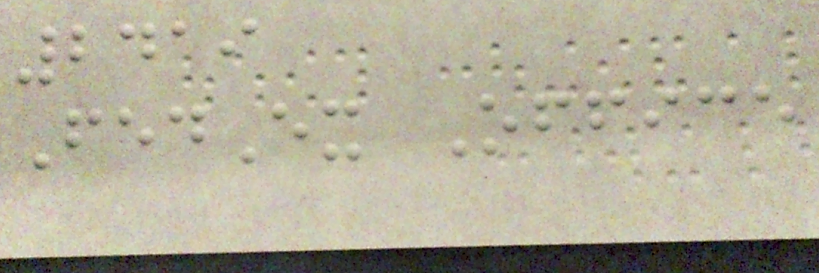2419
FedEx Office
